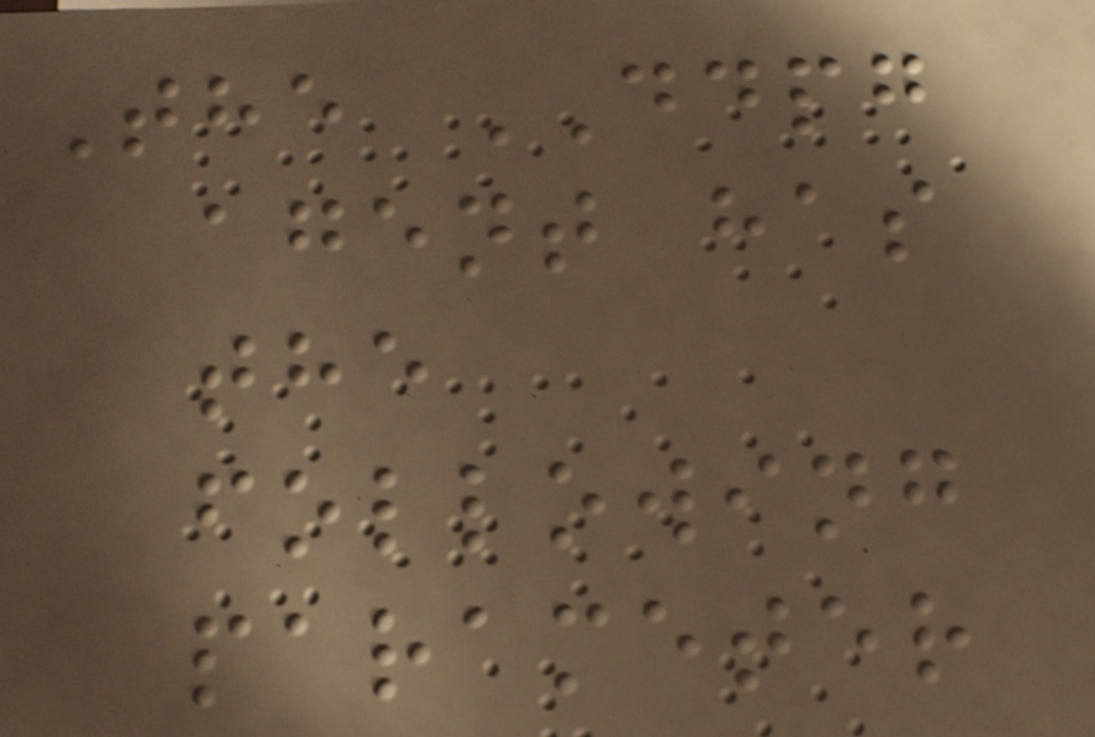The DDPG
agent has
the
following
parameter
